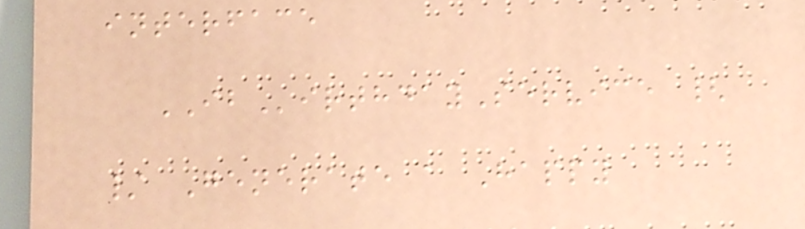interface
IBirthdayService {
/ Generate a Happy
